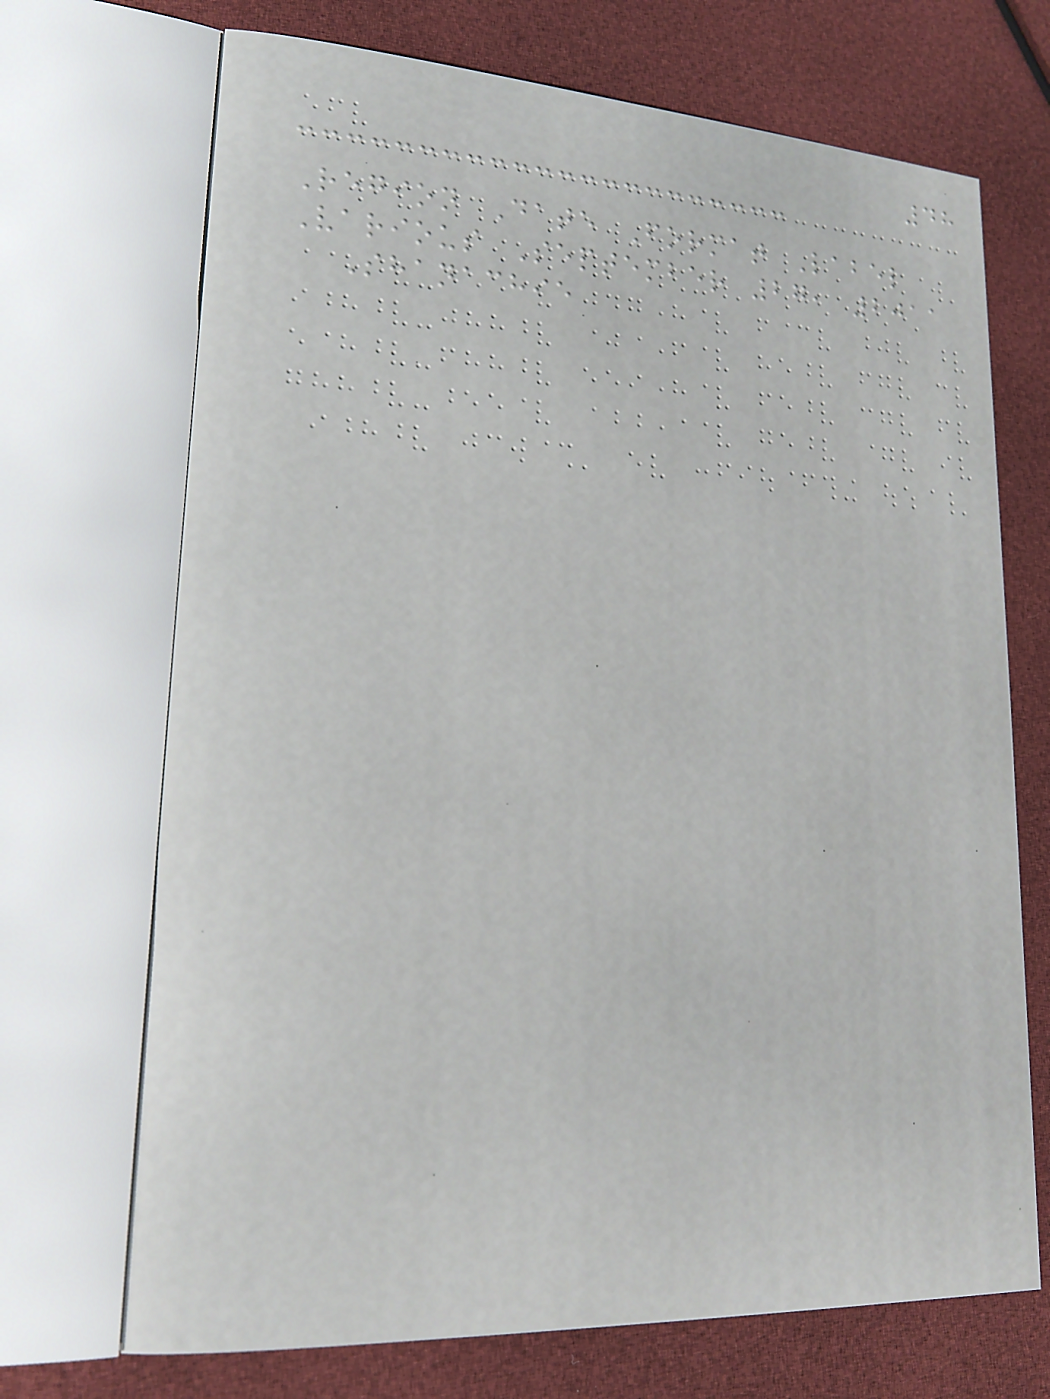48
Region Date Format Label
Various September 27, 2011
Shanachie
